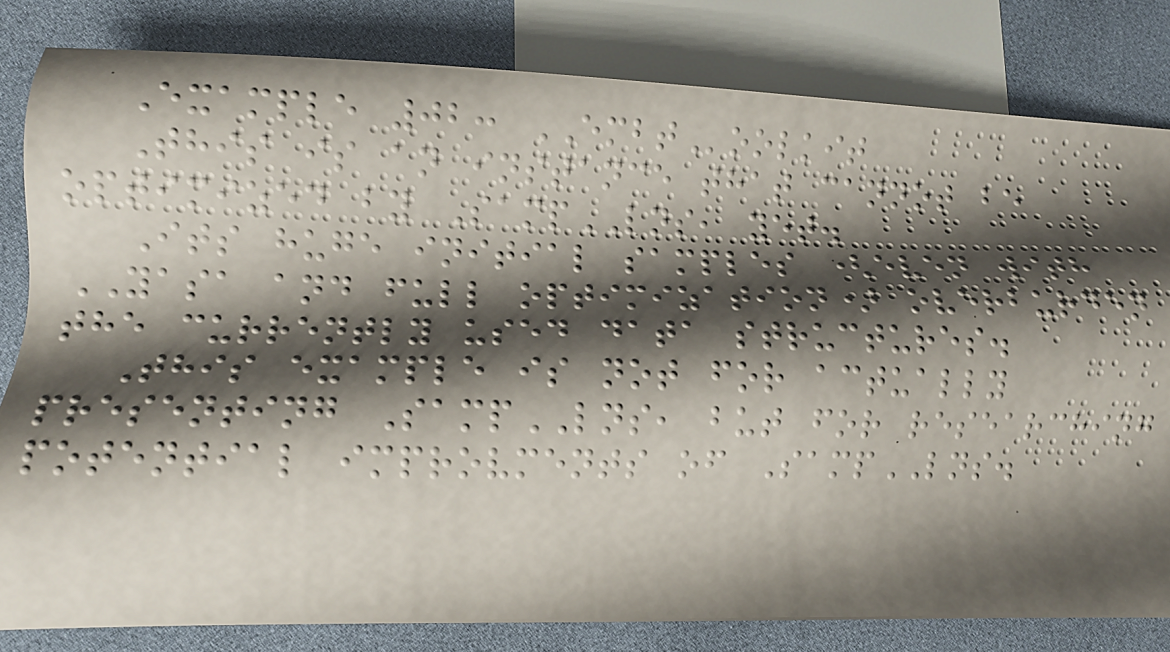Example 02: EMBToolkit
This is an instance that cannot be
optimized by SampLNS, yet.
Its huge initial samples (even with
YASA and full optimization) overburden
the currently used data structures.
This example is not for actually
presenting SampLNS, but for researching
potential improvments of SampLNS.
